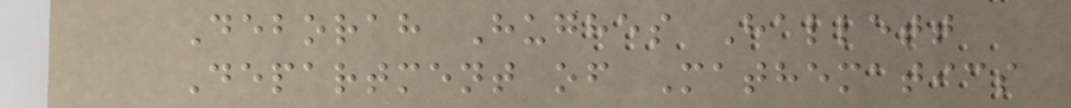Deborah Hughes Hallett
Department of Mathematics
